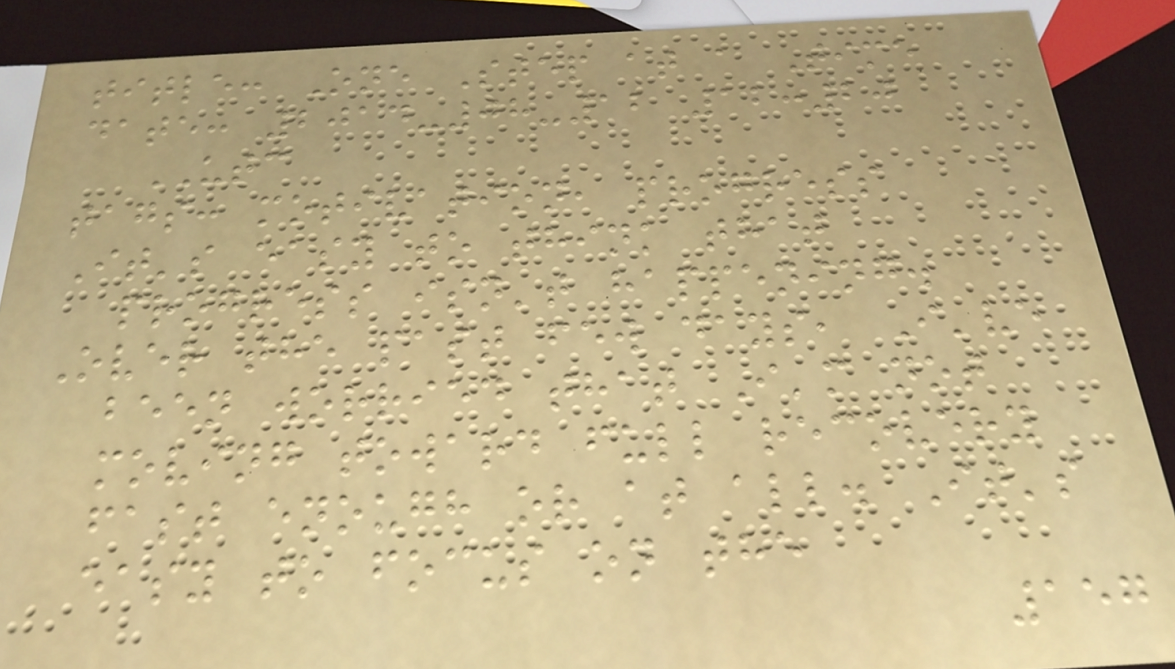title: One Step at a Time
date: 2014-08-12 12:20
UTC
tags: motivation, progress
It's easy to think that
progress isn't happening.
Over the past few days, I've
been worried that I'm not
moving toward full recovery
fast enough or at all. It's
easy to focus on the
157
